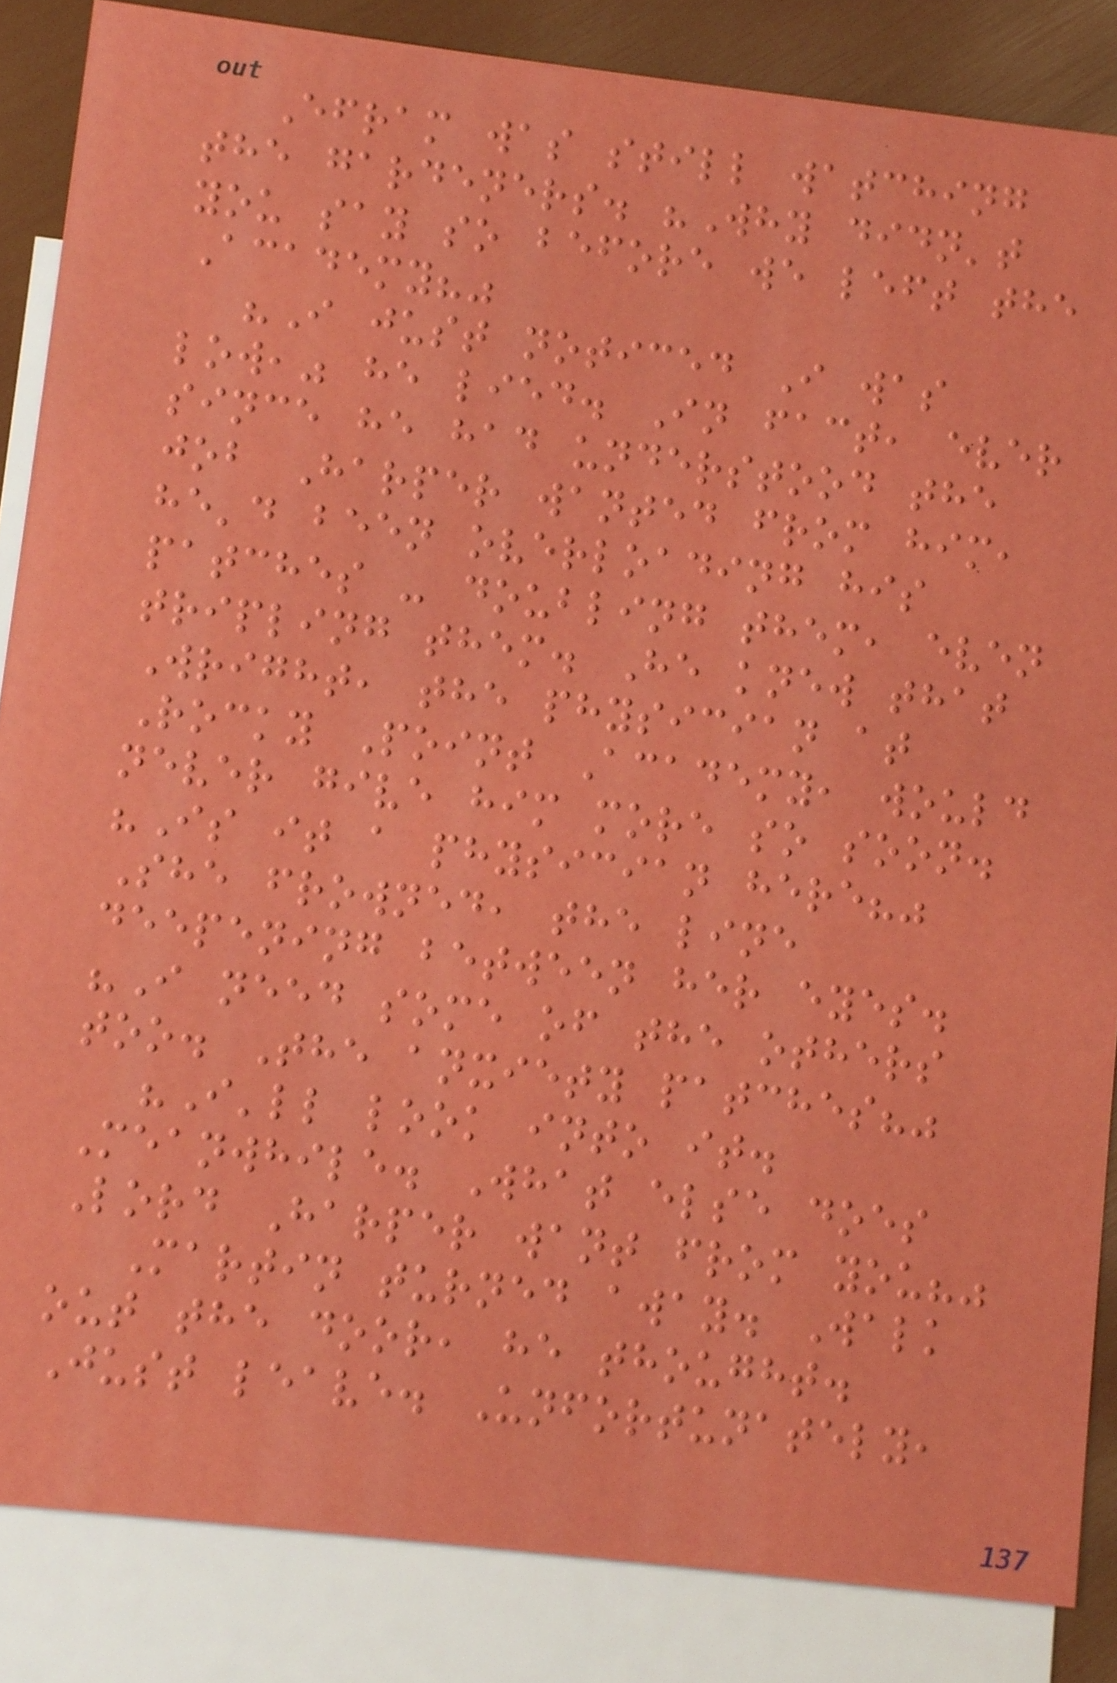Efram was still watching
the gardeners. "Why didn't
you say so before we left the
Academy?"
"I just noticed I was
low," he lied. In fact, ever
since he had understood the
job Harper wanted from him,
he'd been overloading his
patches - doubling them, even
tripling them. He knew that
Wright, the physician at
Rocky Point Academy, would
never give him more so soon.
"Is it a physician here?"
She frowned, the line
deepening between her eyes.
"I need some of the others
too. The anxiety patches?"
"I'll look into it.
Meanwhile. What else does
Lord Harper want from you?"
Martin turned away. Walk
out the door, he thought.
Just leave. Unfortunately,
